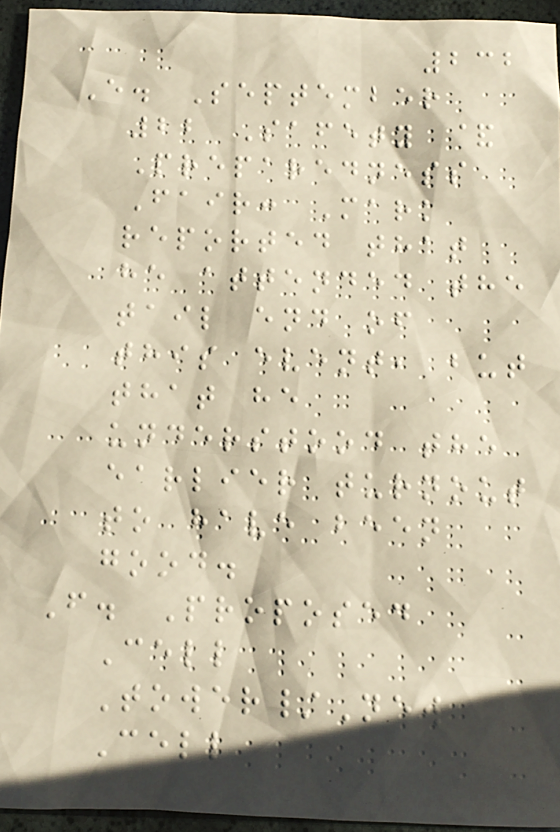232
E. September
22 Safety &
Preparedness
Fair: Mark
reported that
he attended the
tail end of
this event, but
that he
understood the
earlier turnout
to have been
good.
F. Proposed
Cell
Tower/New
Cell
